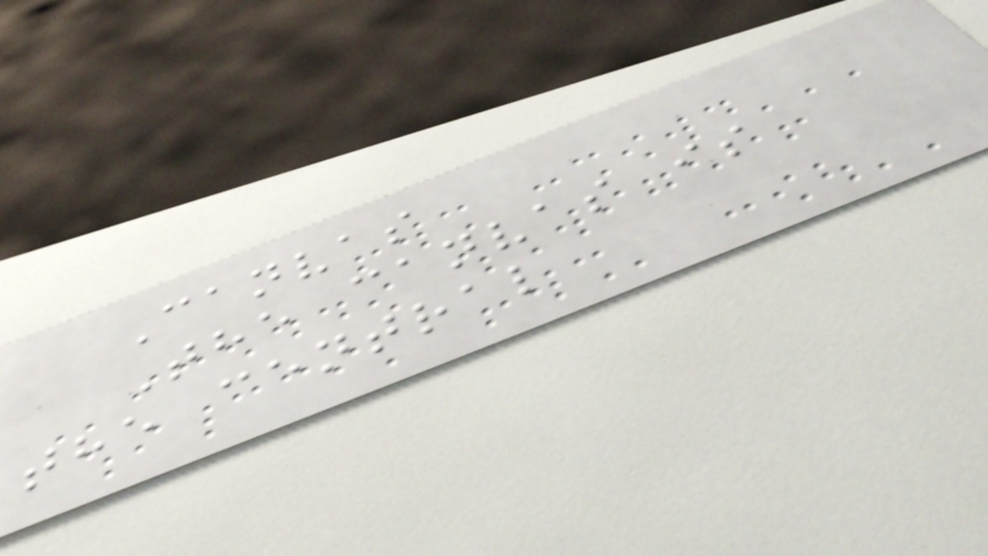Canvas
The canvas is
the central
